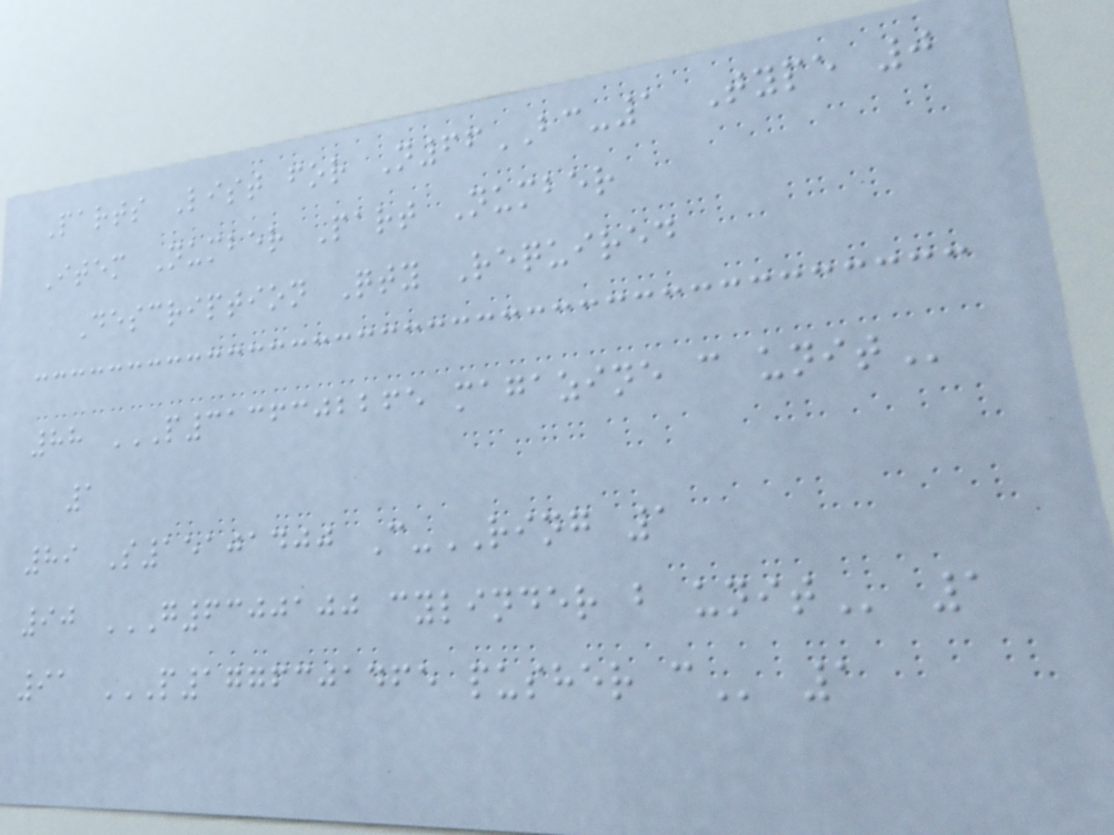Parts List for N66BC-1 Type 0
Item Number Part Number
Description Qty Required
88 P3136302265 MAGAZINE C UNIT
1
89 S15101400 C-RING 1
90 G6300100 CYLINDER B UNIT 1
91 P1776301465 PUSHER C 1
